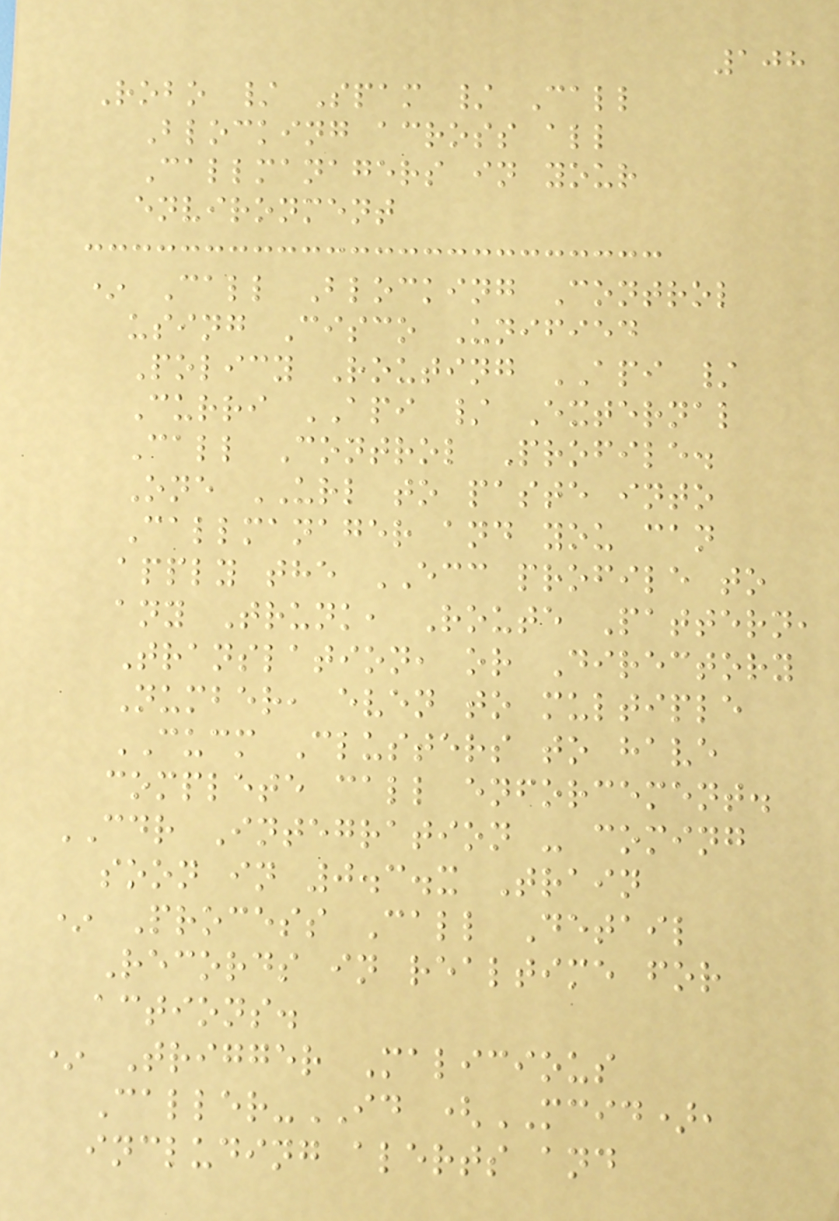108
Robo / Spam / Call
Blocking across all
Callmanagers in your
environment
* Call Blocking Control
using Cisco Unified
Policy Routing API /
Curri API / External
Call Control Profile.
One URL to paste into
Callmanager and you can
apply the ECC profile to
any Trunk, Route Pattern,
Translation, or Directory
Number, even to multiple
CUCM Clusters to have
complete call enforcement.
CDR Integration - coming
soon in 0.3.x Train
* Process Call Detail
Records in realtime for
actions.
* Trigger Malicious
Caller-ID (MCID),
including alerts and
